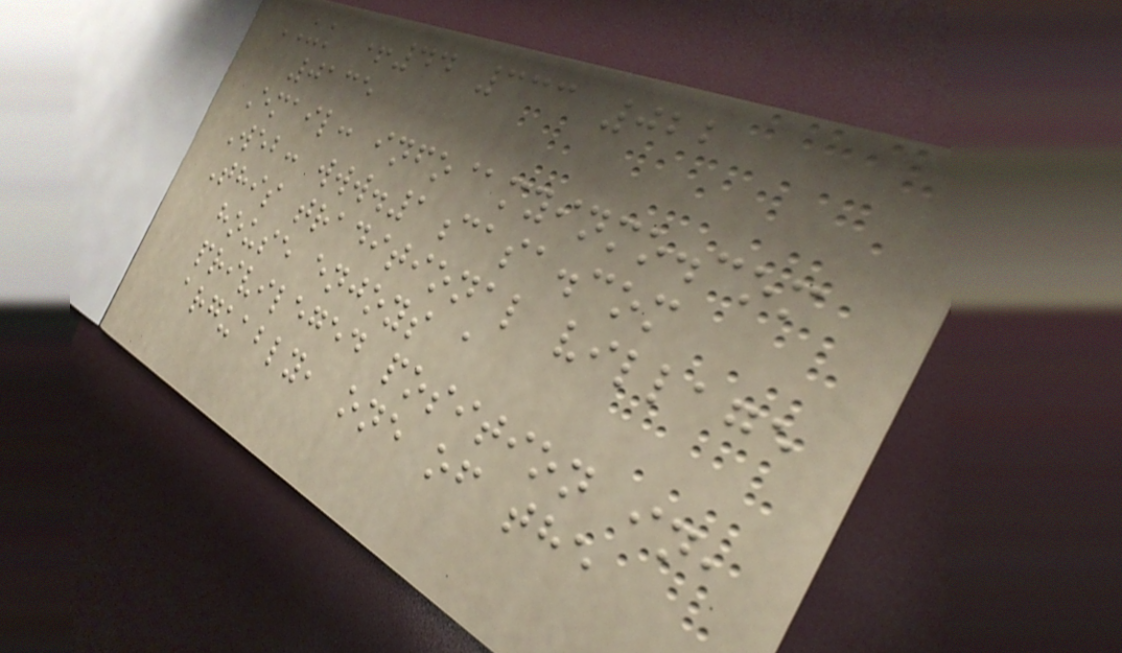UK +44 333 022
0135
Email: info@myinmo.com
Web: www.1casa.com
This traditional village
house enjoys a
privileged position in,
arguably, one of the
